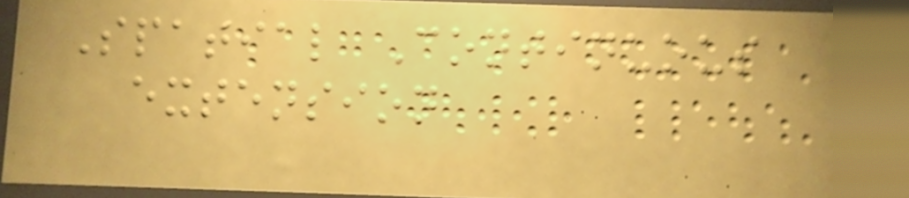Spatial Continuous
extension
